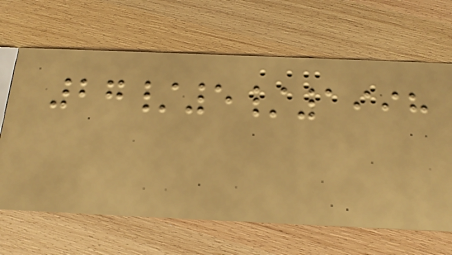27/5/1998
